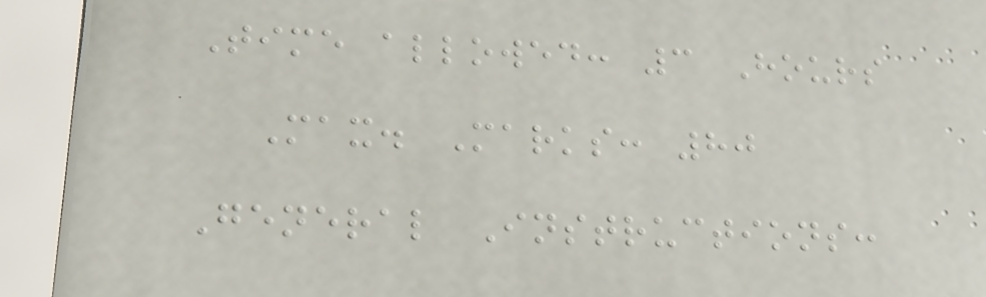Time allowed: 3 Hours
Max. Marks: 80
General Instructions:
